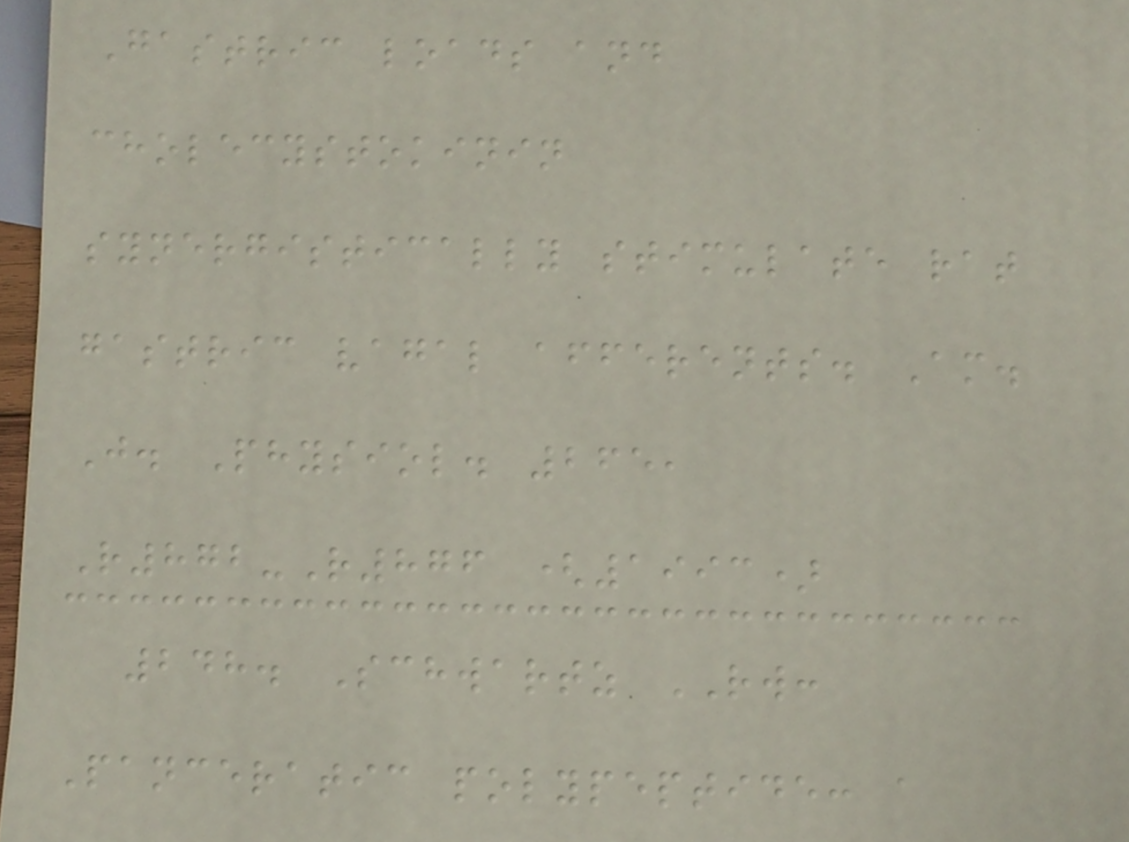Gastric loads and
cholecystokinin
synergistically stimulate rat
gastric vagal afferents. Am.
J. Physiol. 265,
R872-R876 (1993)
248. Schwartz RW:
Panceratic polypeptide: a
